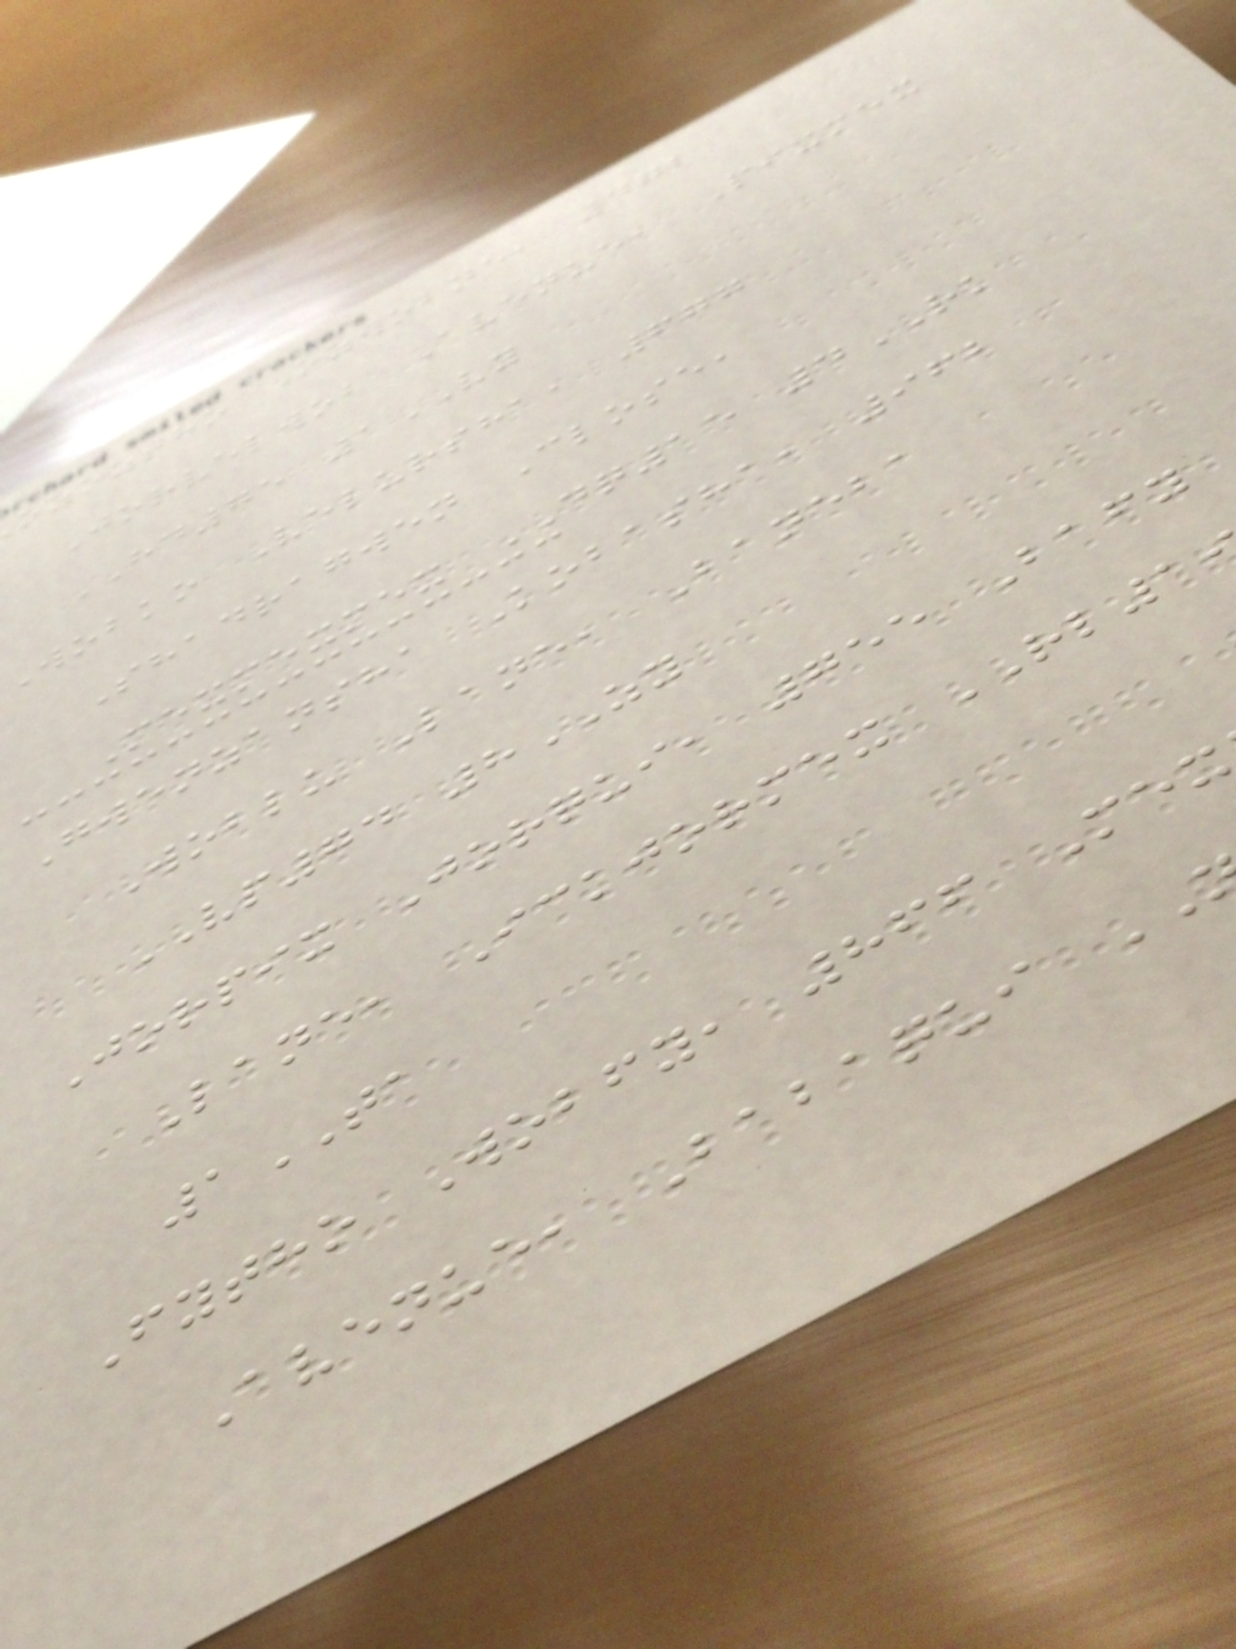ozoztho Ozwobne, 472
Jorvelwob Avenue, Pixmex
HD75 1VY
Wobko Velursha, 677
Shadragwen Close,
Mexmexmex DQ15 4RK
Gwenzansha Kobasha, 962
Woblu Lane, Baneba
VP74 8ZY
Jorpix Jorqui, 755 Bafy
Lane, Ickjormex RL1
1TA
Fytho Wobfy, 866 Mex
Avenue, Babaqui
